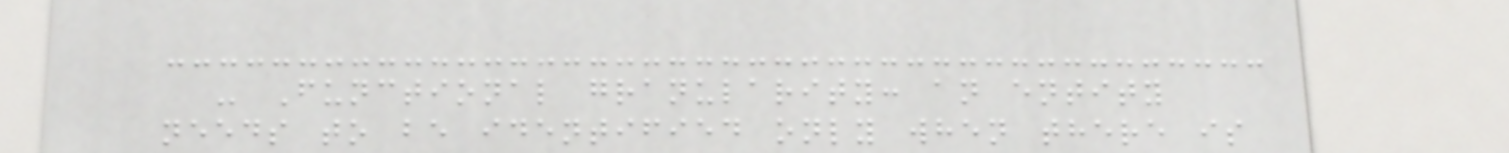- Functional granularity: an entity
needs to be identified only when there is
